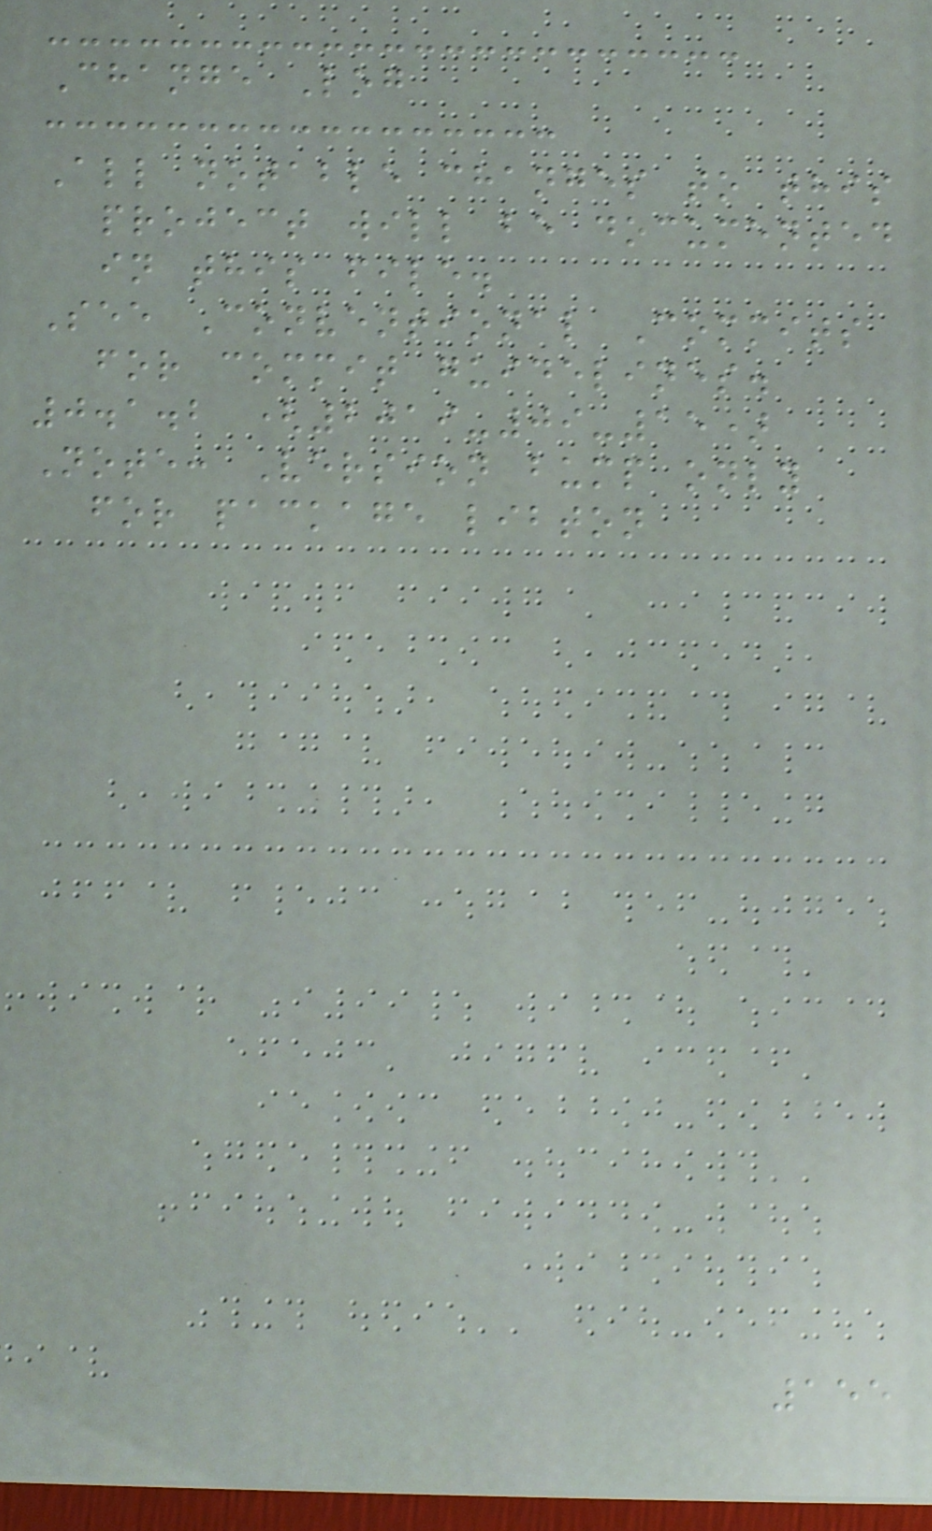Change Log
All notable changes to this
project will be documented
in this file.
See Conventional Commits
for commit guidelines.
0.1.2 (2019-09-15)
Note: Version bump only
for package libton
155
